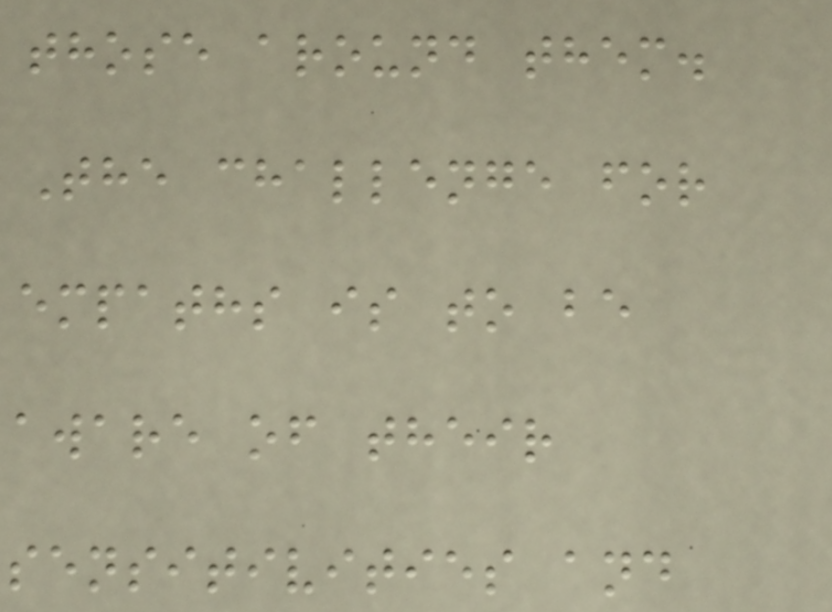those around them.
The challenge for
empaths is to be
aware of their
sensitivities and
